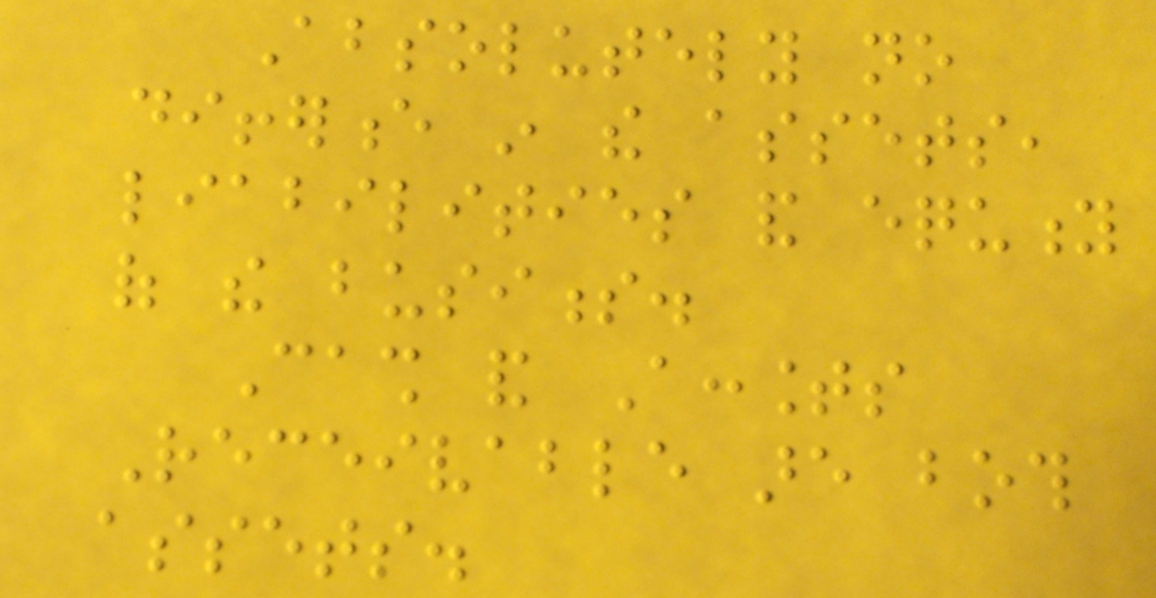Absolutely no
difference in the assets,
liabilities and equity
of the business.
Cash and Accounts
Receivable are both
assets.
